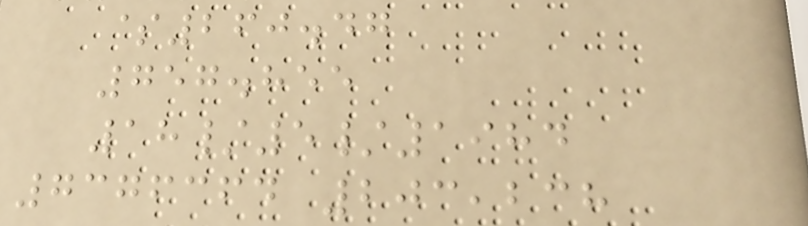$260.47
757.855
18/5/1984
7376364 203,238
